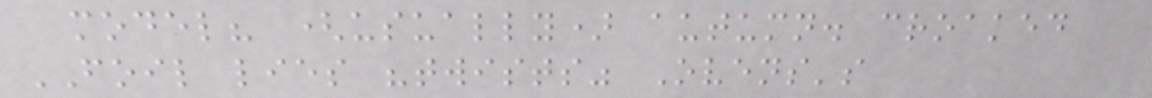model? (usually) autumn. croaked
FOIL lies "twists" Ovens's
